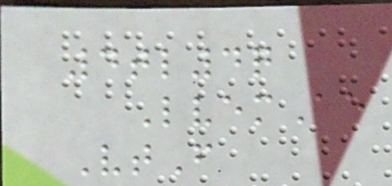4tl4q
LvemAe
VtF
